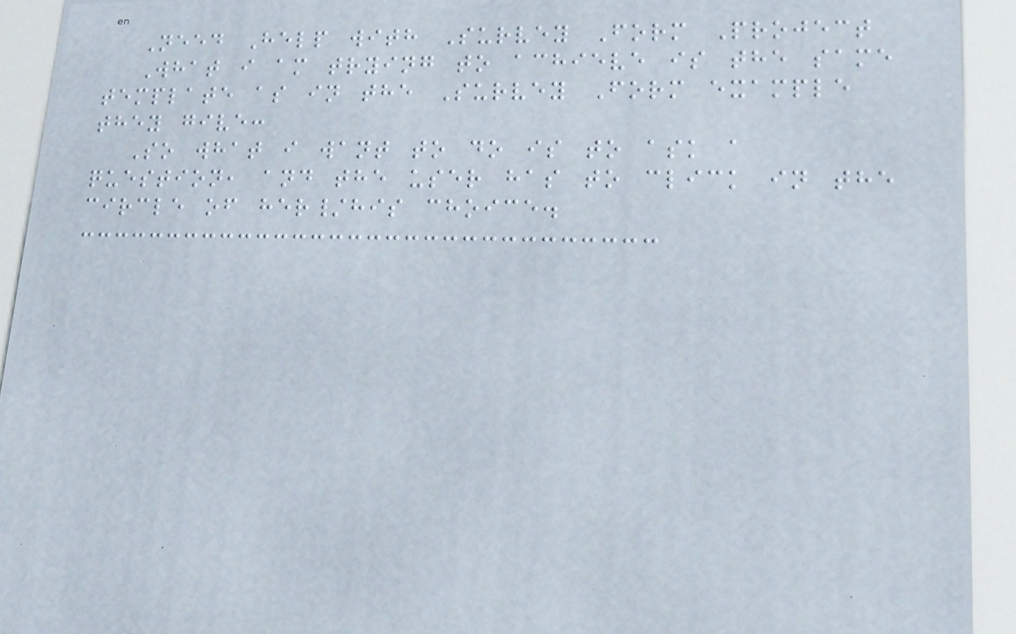Need Help with Survey Form Project
What i am trying to achieve is the same
template as in the Survey Form example
they give:
So what i want to do is to ask a
question, and the user has to click in the
circle of her/his choice.
